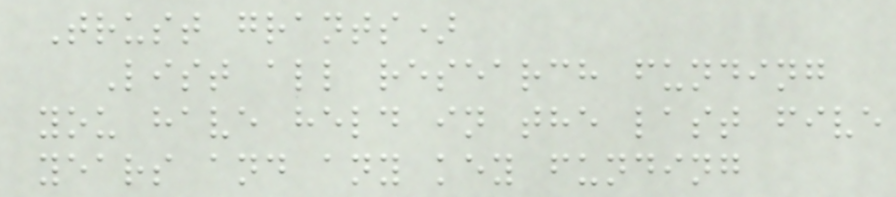Trust grants)
List all research funding
you have held in the last five
years and any key funding
